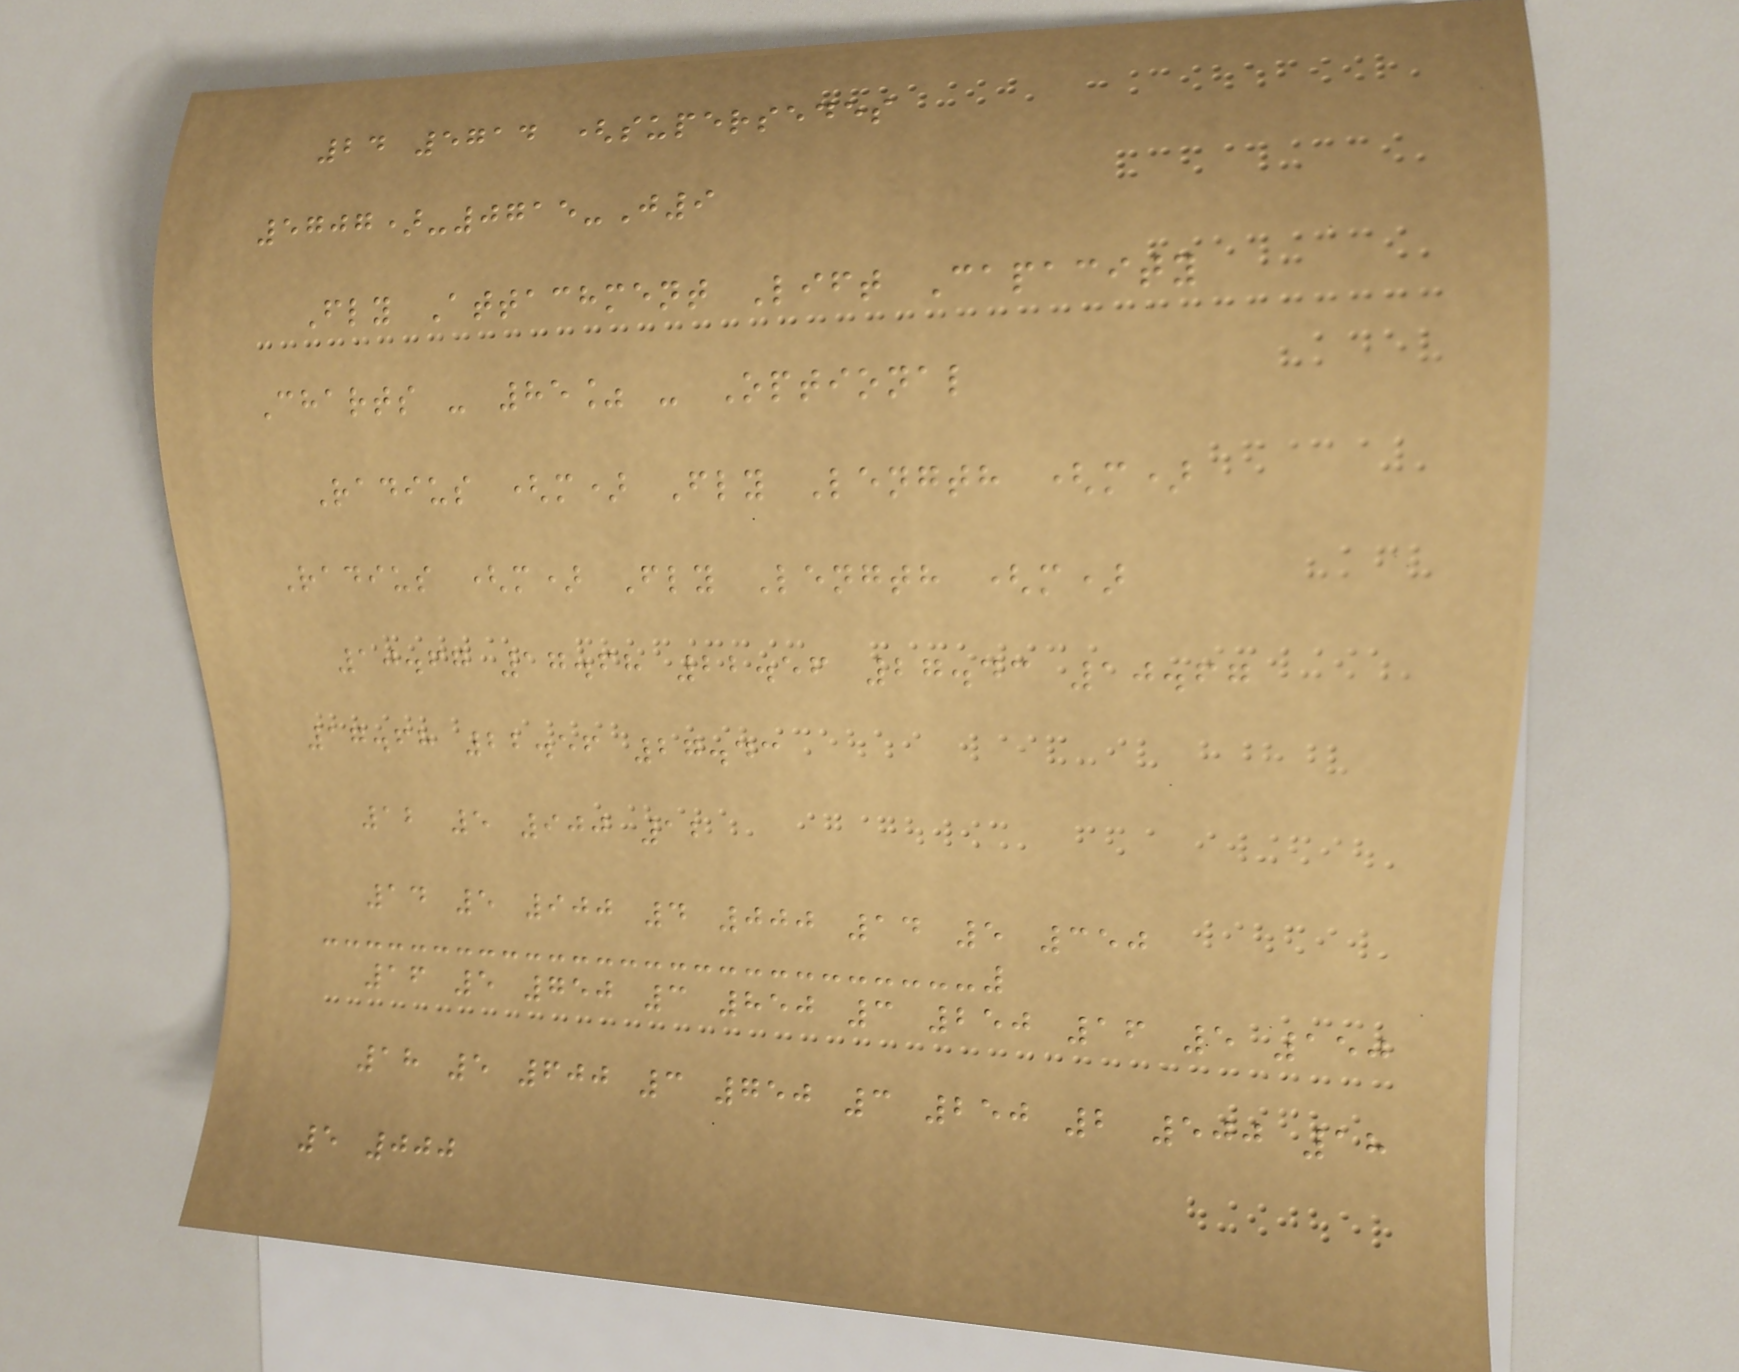24 5714 (supersedes
5707)-0715-J9
Fly Attachment Lift Capacity
Charts - 85% - Optional
Radius (m) Fly Length (m)
Radius (m) Fly Length (m)
10.67 17.68 22.56 27.43 10.67
17.68 22.56 27.43
12 5 900 12
14 5 900 4 000 14 5 350
16 5 750 3 850 3 250 16 5 150
18 5 600 3 750 3 250 2 500 18
5 000
